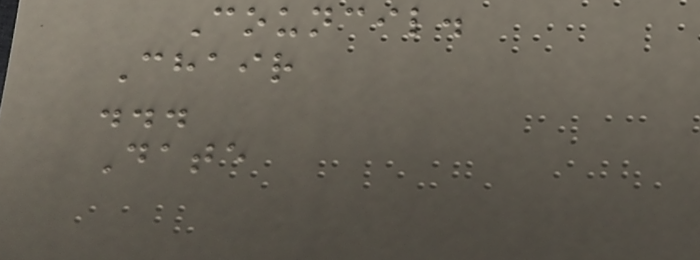Council.
Chair
...
Date
